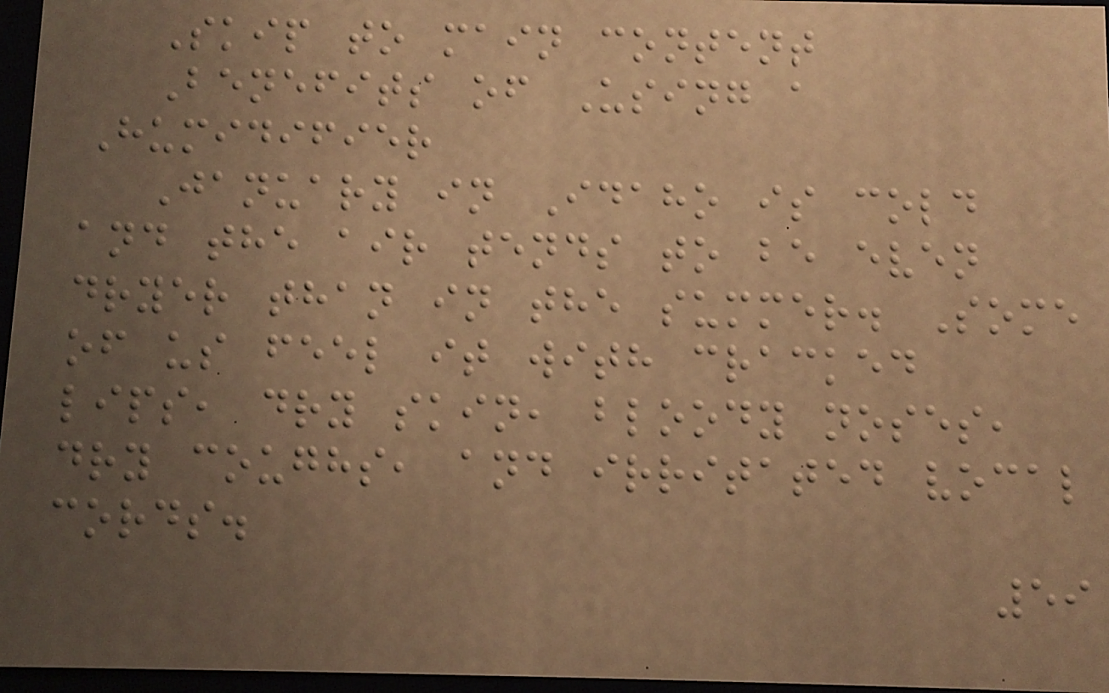Skip to main content
Benefits of Using a
Humidifier
January in Idaho is cold
and the air tends to be even
dryer than in the summer. Some
of us feel it with cracked
lips, dry skin, bloody noses,
dry coughs, and irritated vocal
cords.
59
